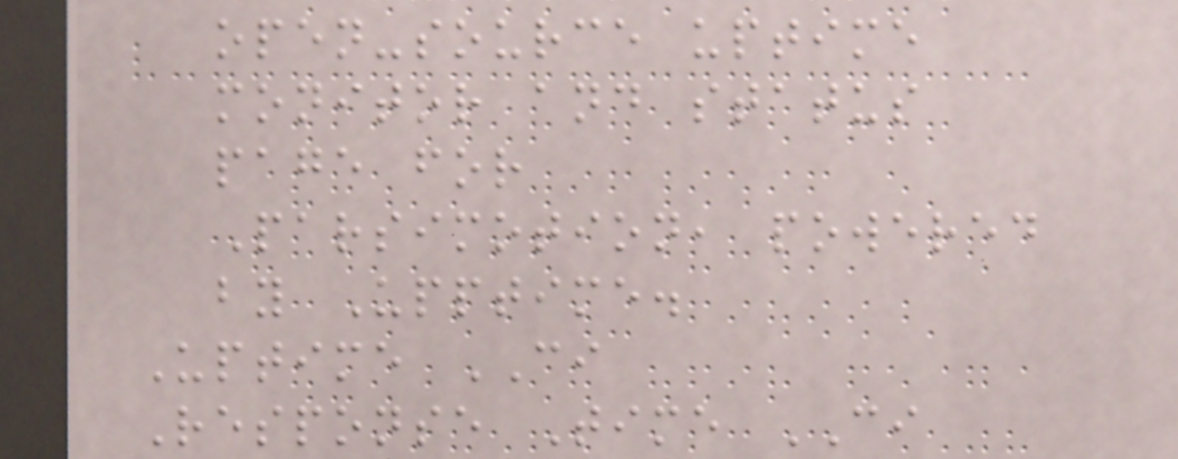open-source uptime
monitor and status
page for
Parsimotion, powered
by Upptime.
Uptime CI
Response Time CI
